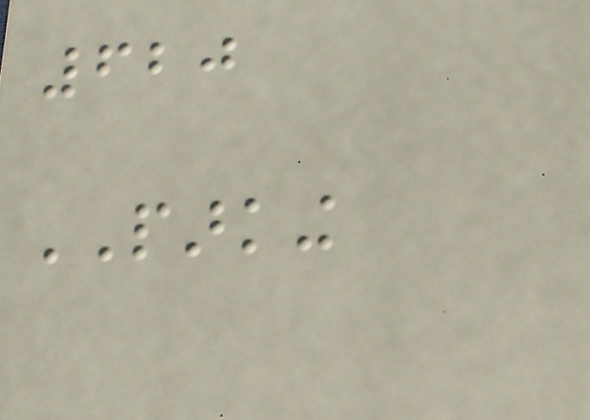620
PARKING
